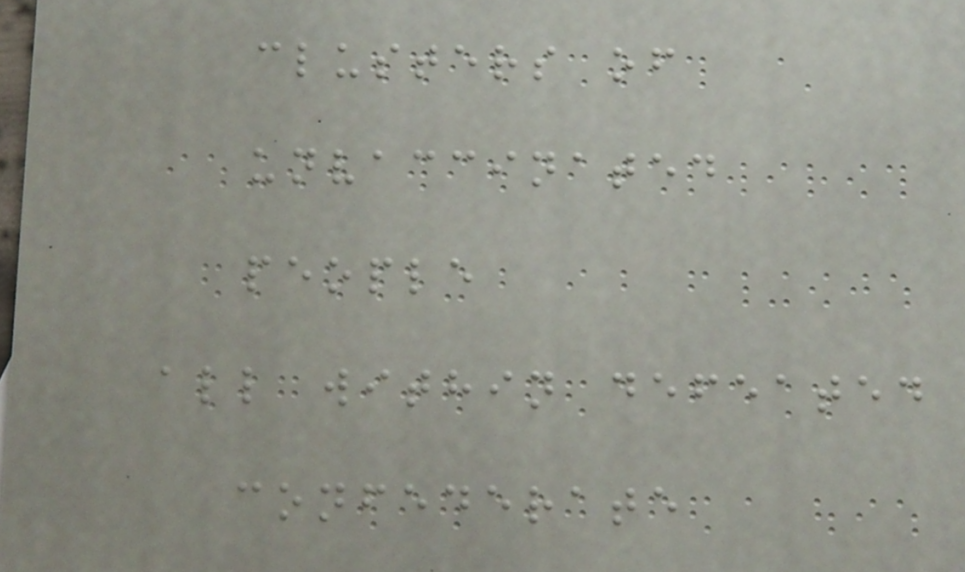clusters of
unvaccinated
people
all within defeated
confederate
